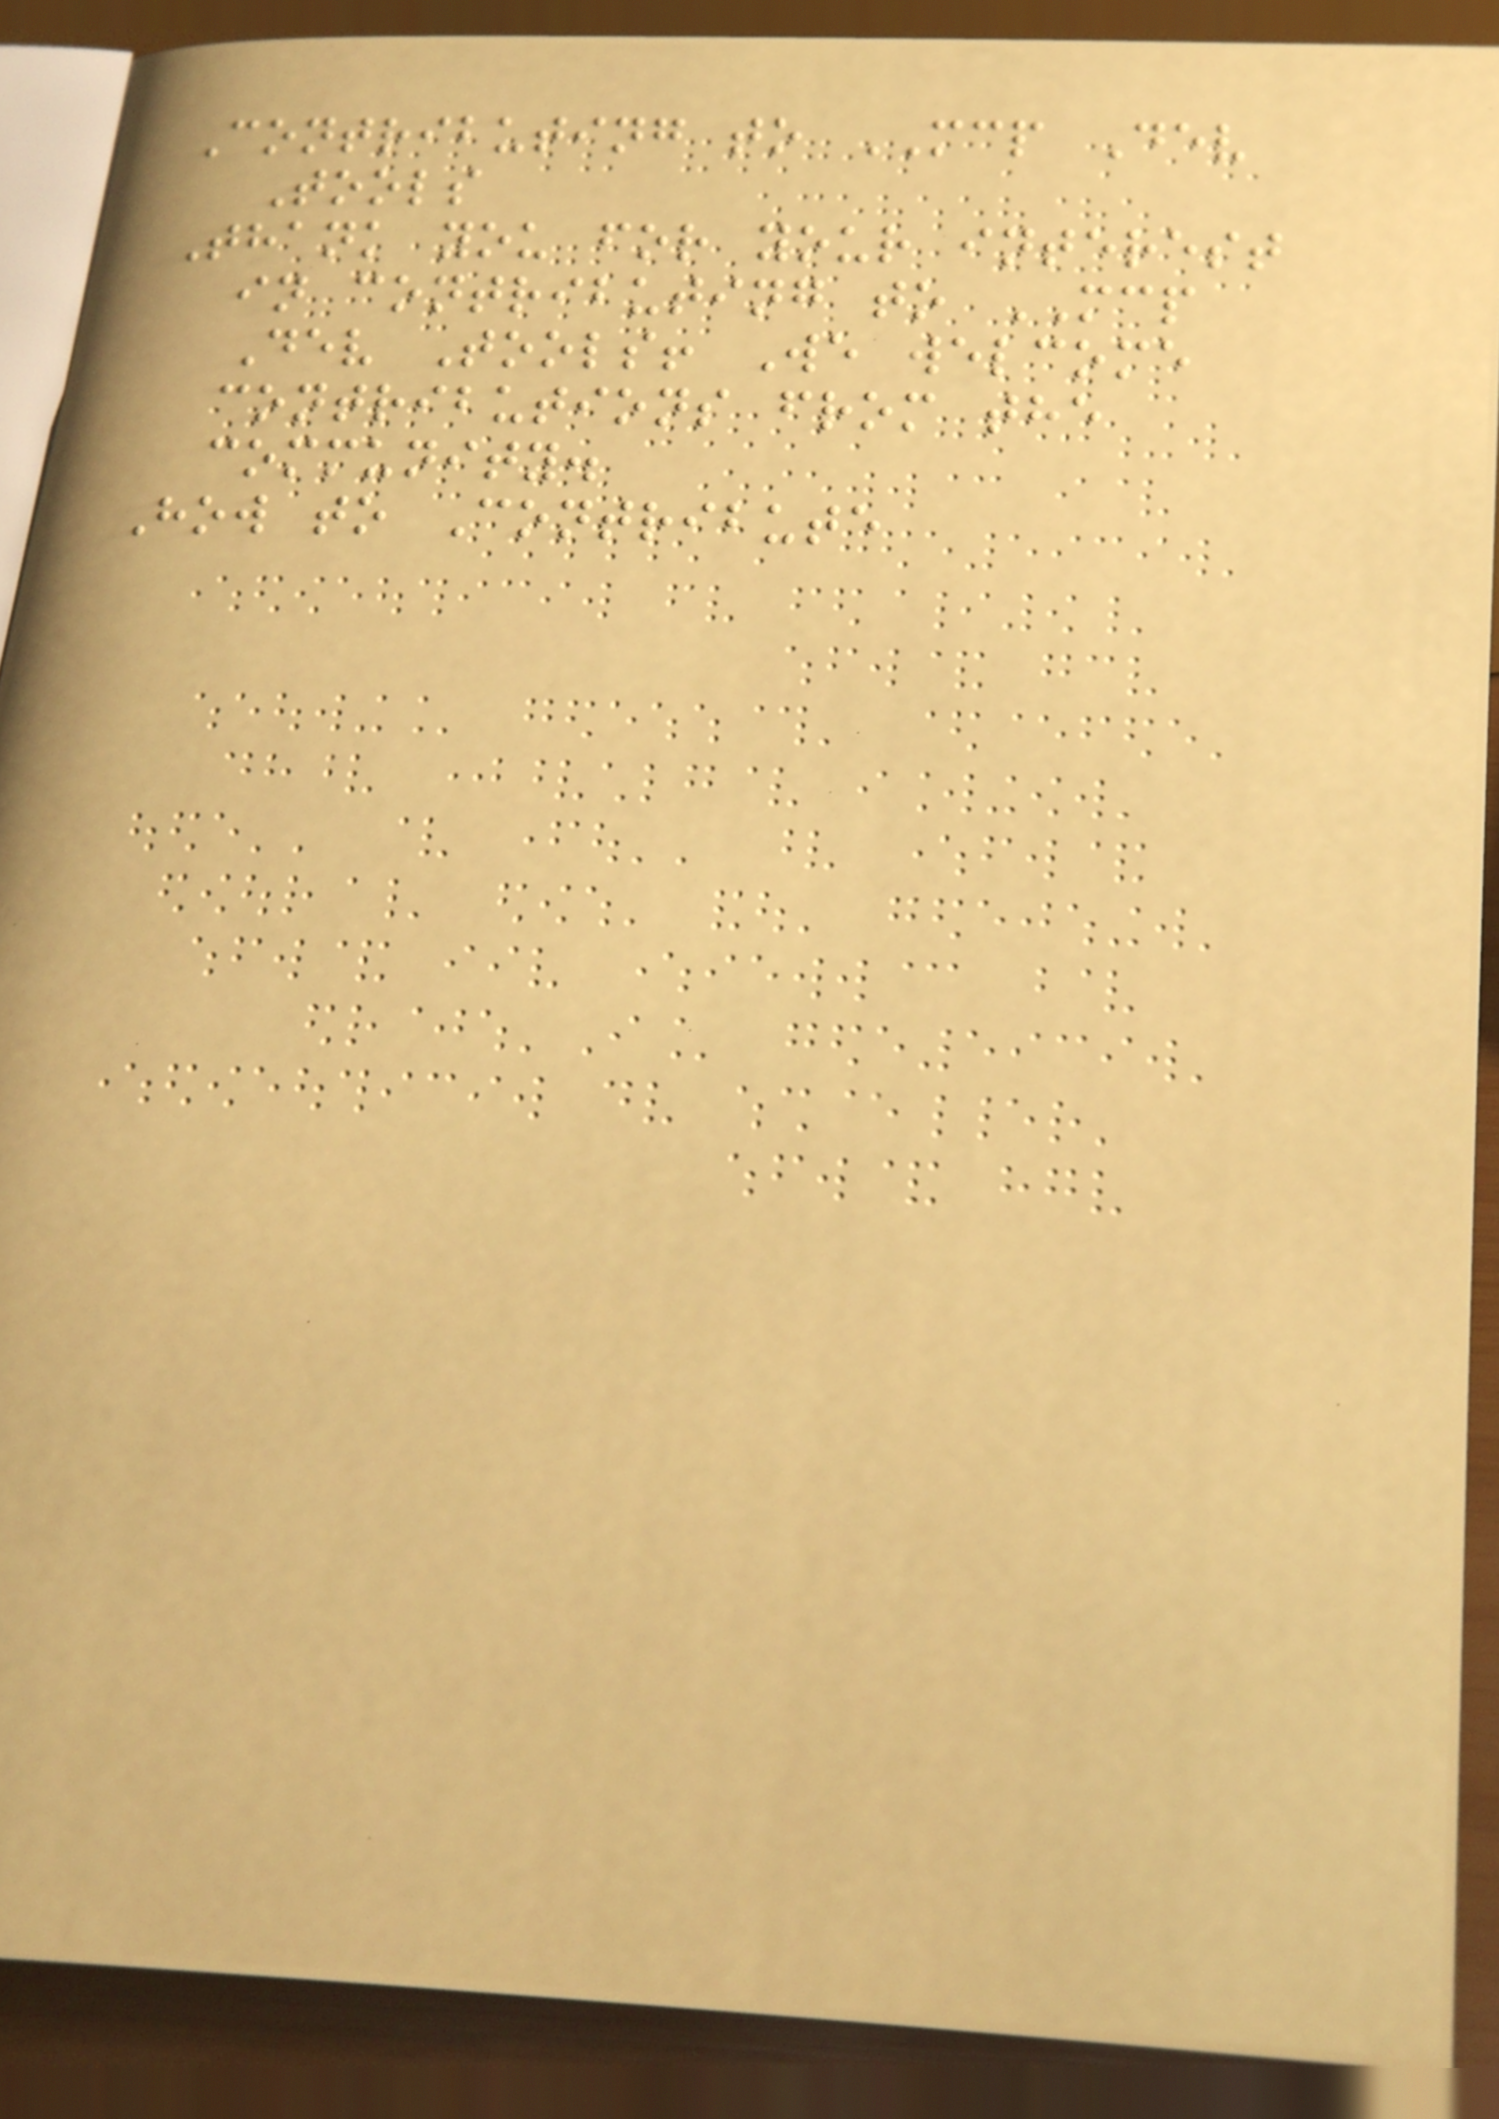Contributing to MCP Dev
Tools
Thank you for your interest
in contributing to MCP
Dev Tools! We welcome
contributions from the
community.
How to Contribute
